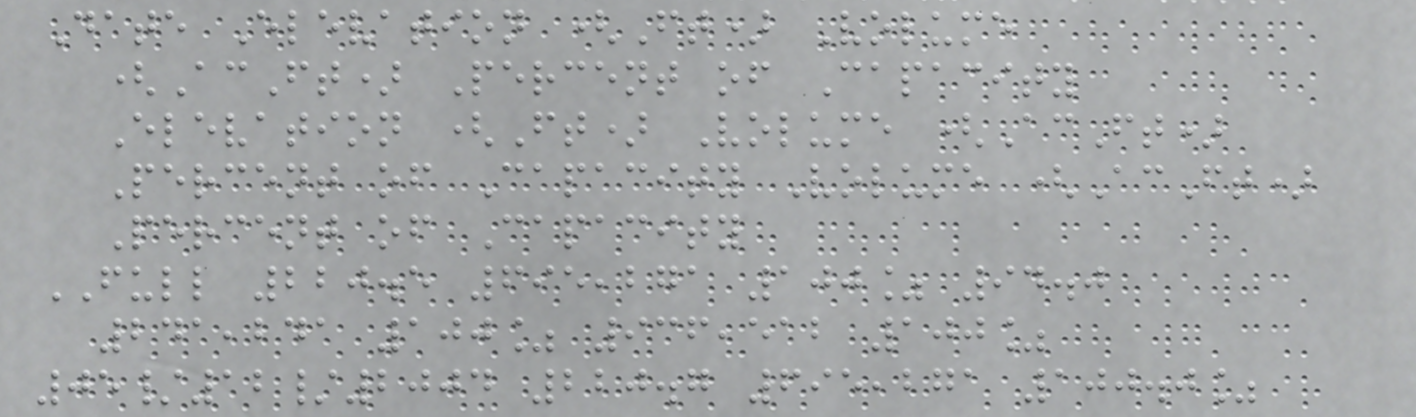Date Elevation (Ft) Volume
(AcFt) Percent of Capacity
Elevation (Ft) Volume (AcFt)
Percent of Capacity Volume (AcFt)
Percent of Capacity
FULL 220.5 695,271 100% 94.0
241,241 100% 936,512 100%
05/12/2004 220.7 695,271 100.0%
